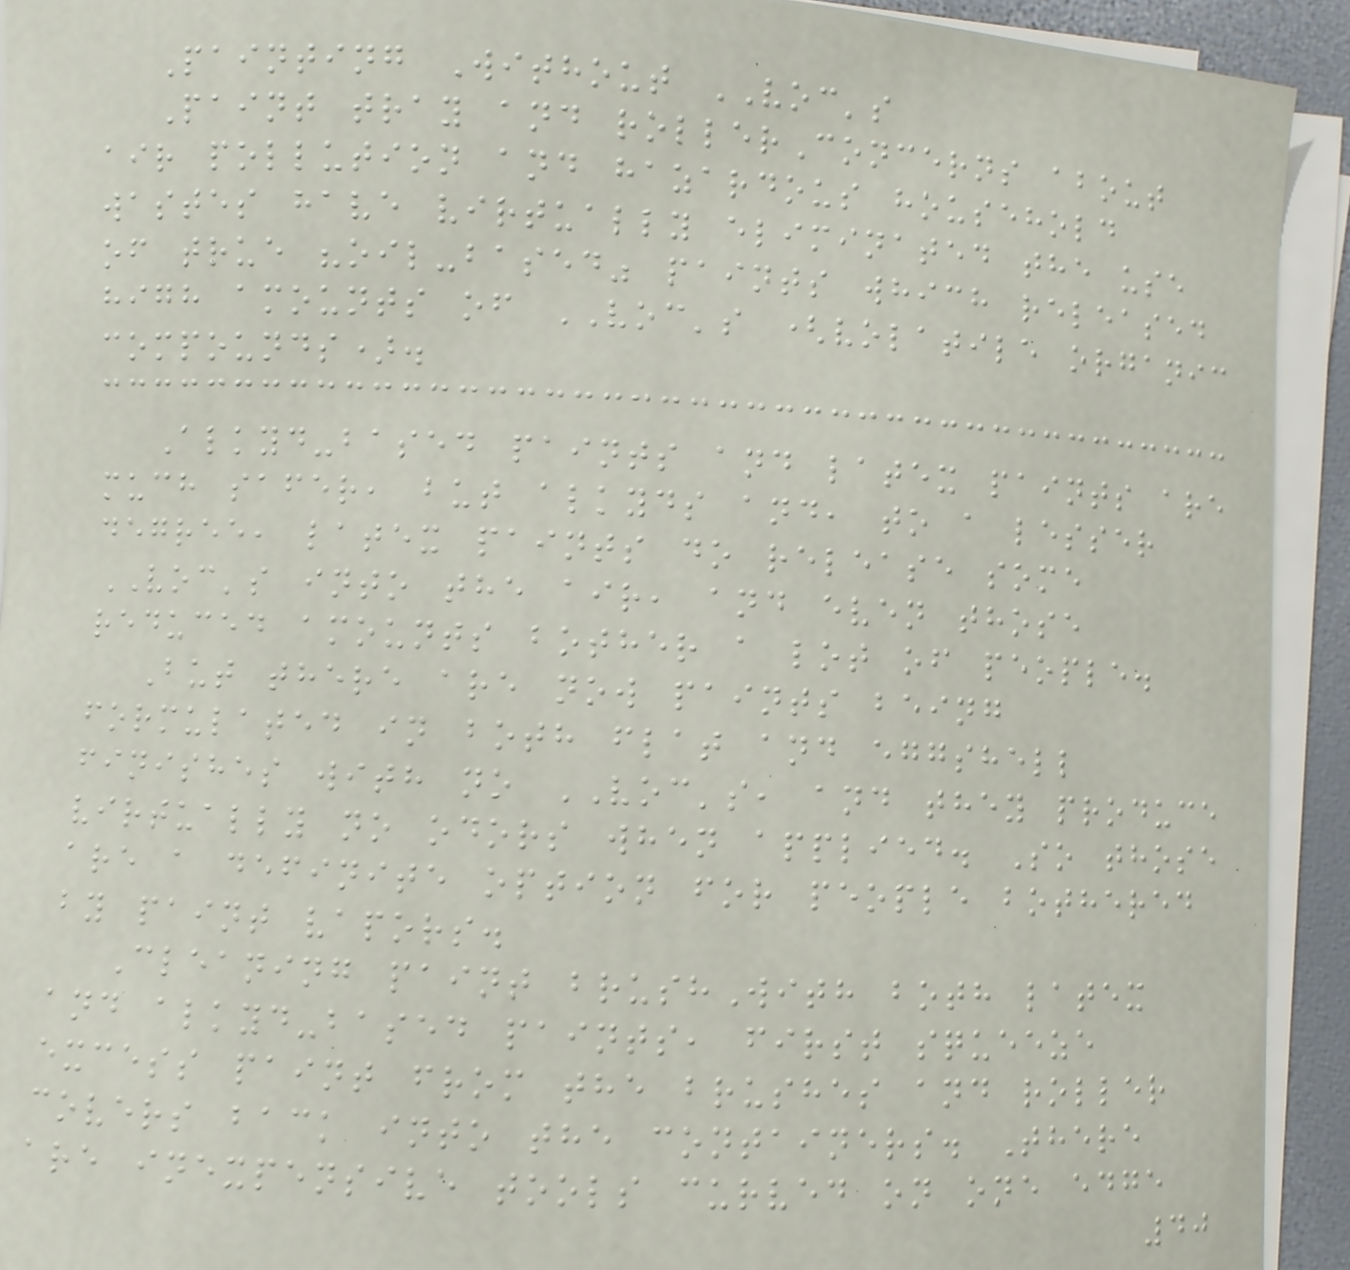Painting Without VOC's
Paint tray and rollerConcerns about
air pollution and hazardous household
wastes have virtually eliminated the use
of true "oil-based" paints which released
high amounts of VOC's (volatile organic
compounds).
Alkyd-based paints and latex paints are
much safer, but alkyds and, to a lesser
degree, latex paints do release some
VOC's into the air, and even those
reduced amounts bother a lot of people.
But there are now paints being
formulated in both flat and eggshell
finishes with no VOC's, and they produce
virtually no odors when applied. So those
are a definite option for people bothered
by paint vapors.
Cleaning paint brushWith both latex
and alkyd-based paints, first squeeze
excess paint from the brushes and roller
covers back into the containers. There
are inexpensive tools curved on one edge
40
